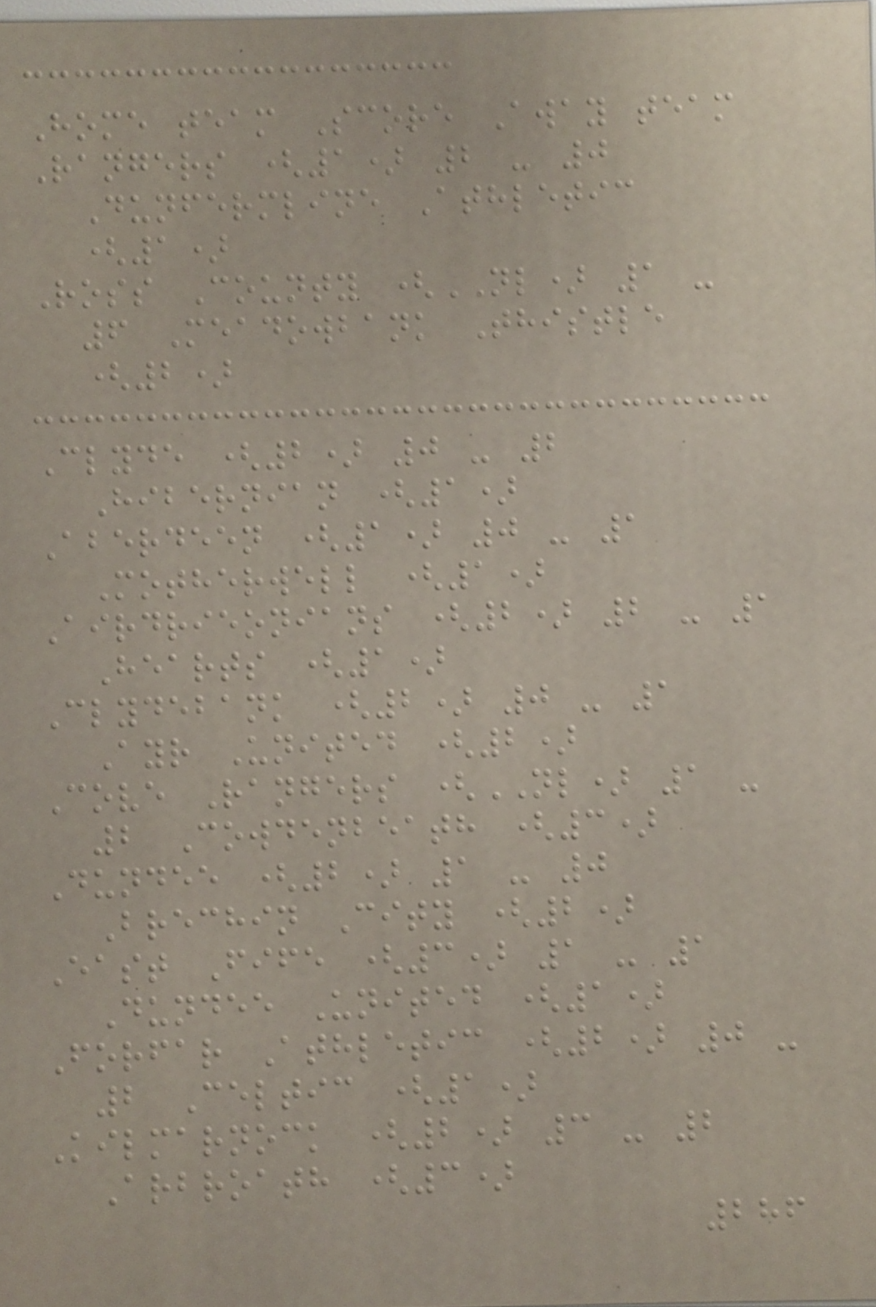Home team Score Away team
Rangers (1) 2 - 0
Dunfermline Athletic
(1)
Ross County (NL) 1 -
6 Meadowbank Thistle
(2)
Clyde (2) 0 - 2
Hibernian (1)
Aberdeen (1) 0 - 1
Motherwell (1)
Airdrieonians (2) 2 - 1
Hearts (1)
Clydebank (2) 0 - 1
Ayr United (2)
Cove Rangers (NL) 1 -
2 Cowdenbeath (3)
Dundee (2) 1 - 0
Brechin City (2)
East Fife (3) 1 - 1
Dundee United (1)
Forfar Athletic (2) 0 -
2 Celtic (1)
Kilmarnock (2) 3 - 2
Arbroath (3)
286
